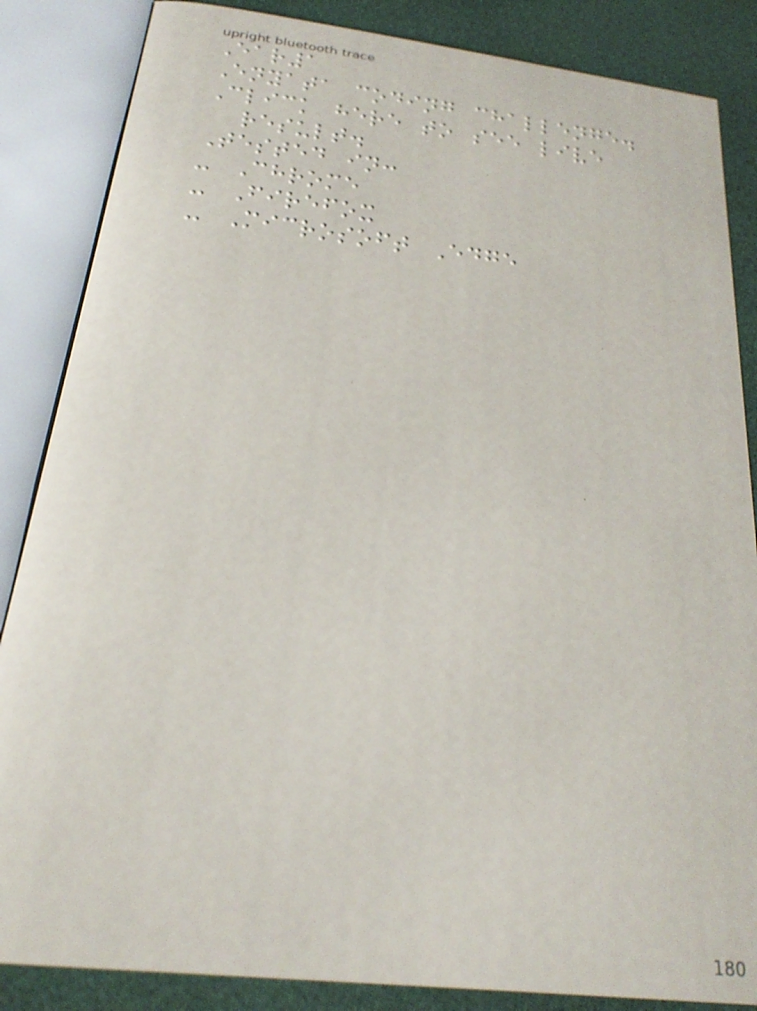Ear1
Enyata coding challenge.
Click here to see live
result.
Tested in:
- Chrome
- Firefox
- Microsoft Edge
